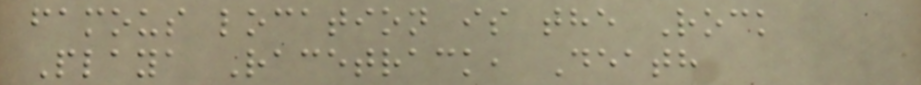famous location is the Rock
Playa Racetrack, Death
